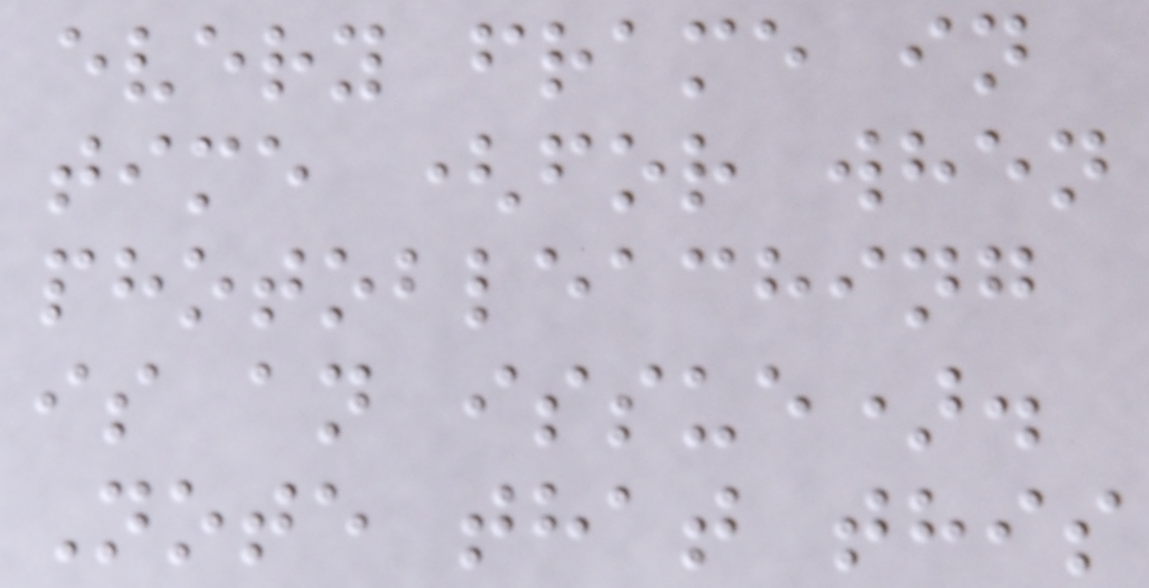every frame in
time (for when
photobleaching
is an issue).
Note that this
